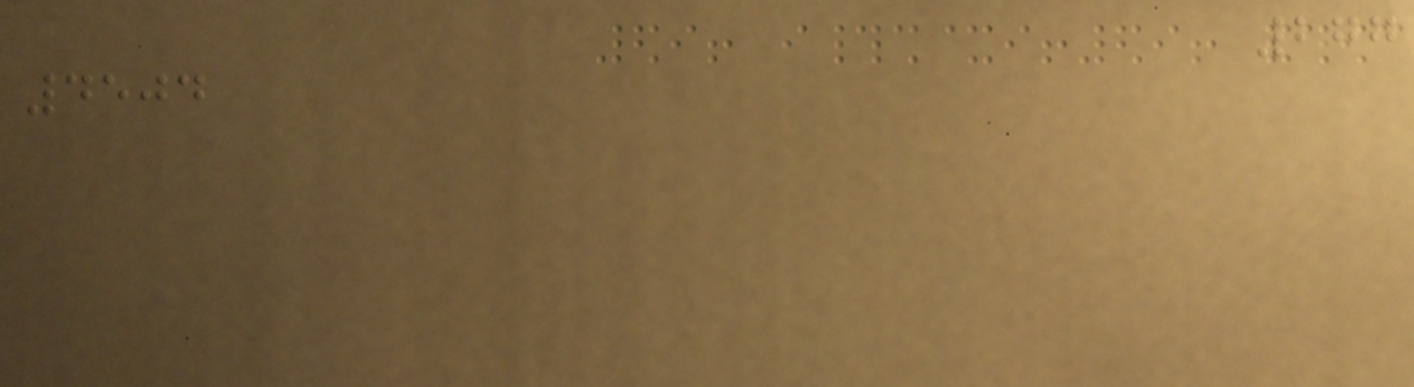277
4504
